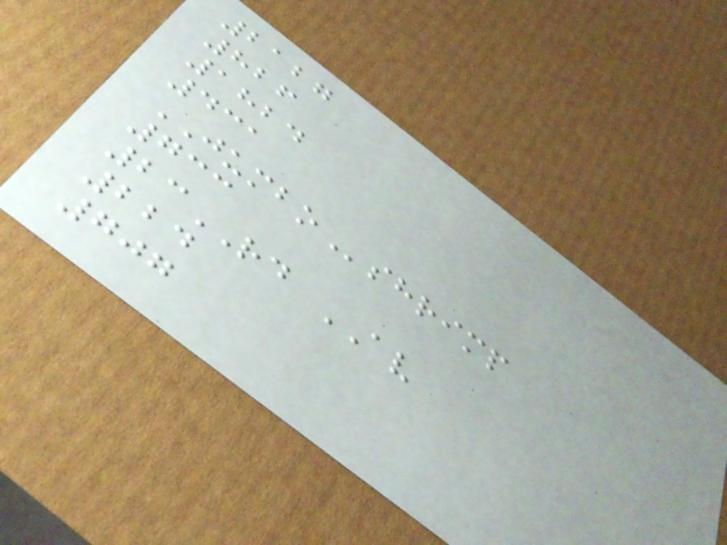2127
826
1824
431
JUMBOshrimp
733
23RD AV
224
707
